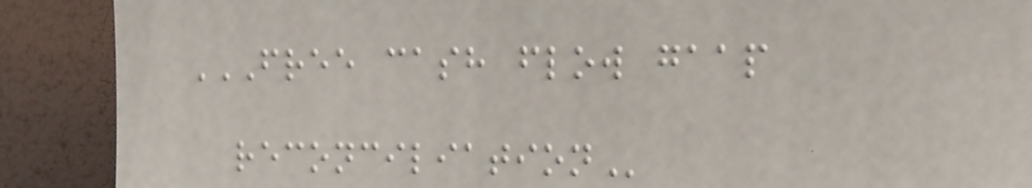FREE CASH FLOW GAAP
RECONCILIATION
